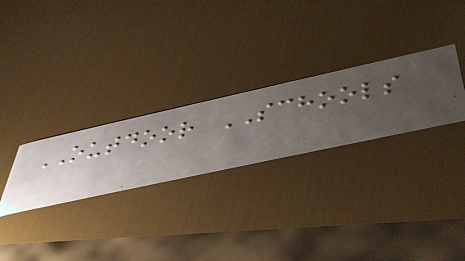OUTDOOR SCHOOLS
